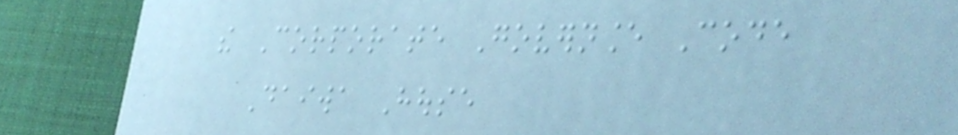the Corporate Governance Code
Daiwa House
